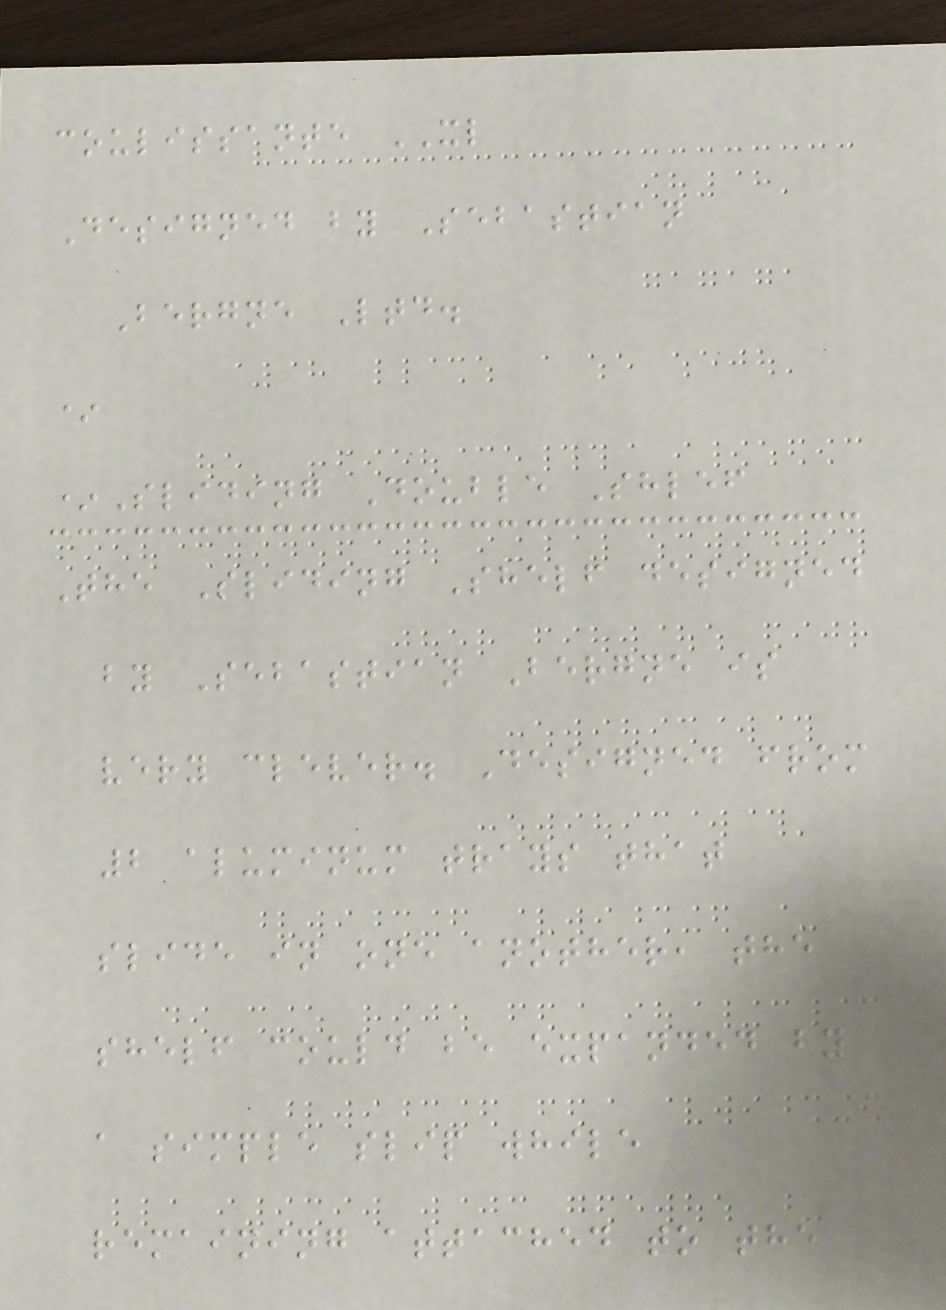coulissante XL
Designed by Sebastian
Bergne Ltd.
*
*Sliding Double Shlef
The Sliding Shelf designed
by Sebastian Bergne is
very clever. Designed from
2 aluminum trays that
slide in one another, the
shelf could be expanded by
a simple slip while
remaining attached to the
